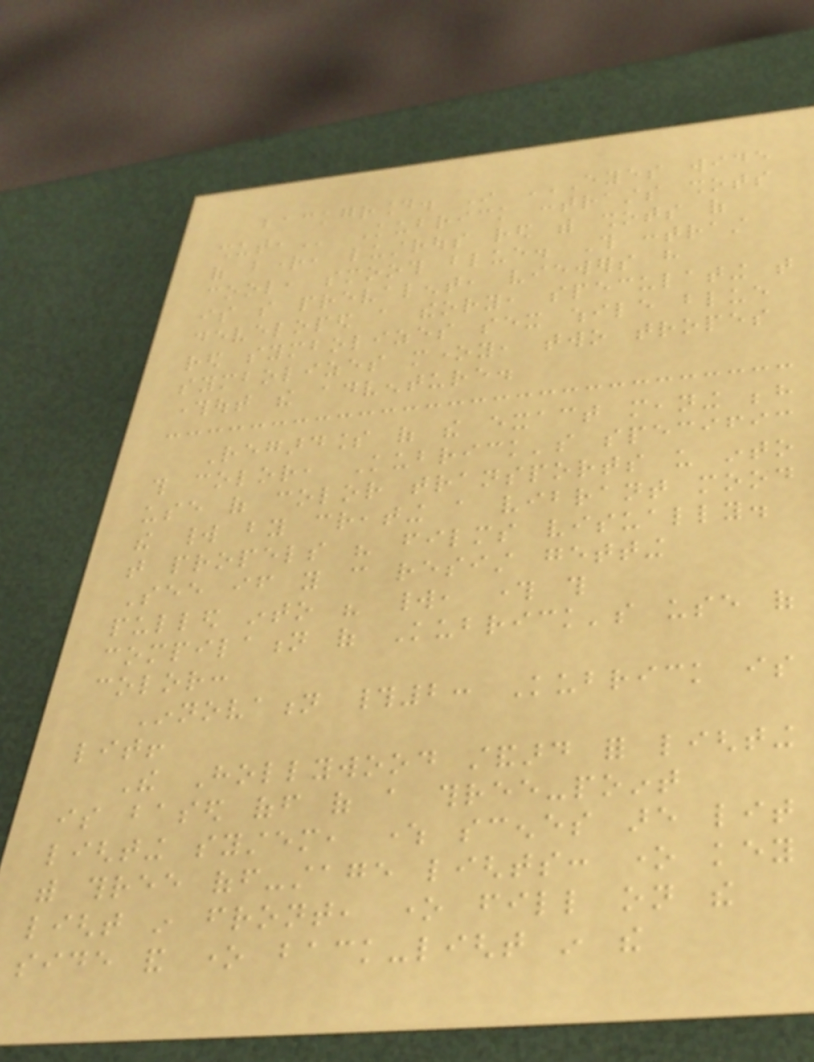background. In EYES WIDE
SHUT, Kubrick contrasts shots
of bright, lustrous red with shots of
cool, smooth blue. This contrast
is so prevalent, viewers have
developed a theory, speculating that
red symbolizes sex while blue
symbolizes money, two tropes
throughout the adventure.
Regardless of the exact meaning behind
this color, Kubrick's specific
use of color transports us into
the world by creating a vibrant mood
that propels his films visually.
See if you can resist getting
pulled into his world, through this
compilation of Kubrick's use of
color:
Innovation #2: Kubrick is
lit!
The Hollywood standard for lighting
is based off of a three-point
lighting system, where scenes are lit
with three off-stage lights: one key
light in front, one fill on the
side and one back-light in the
